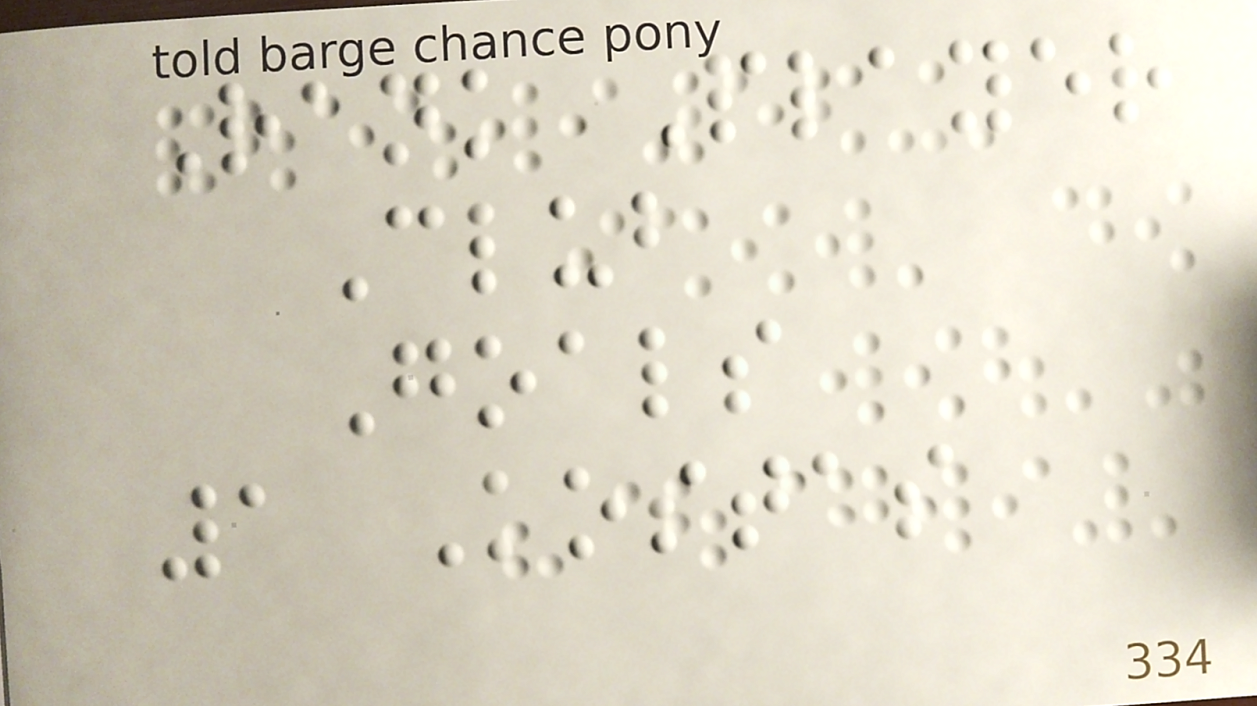Rank Player
Club
Goals
1 Kostas
